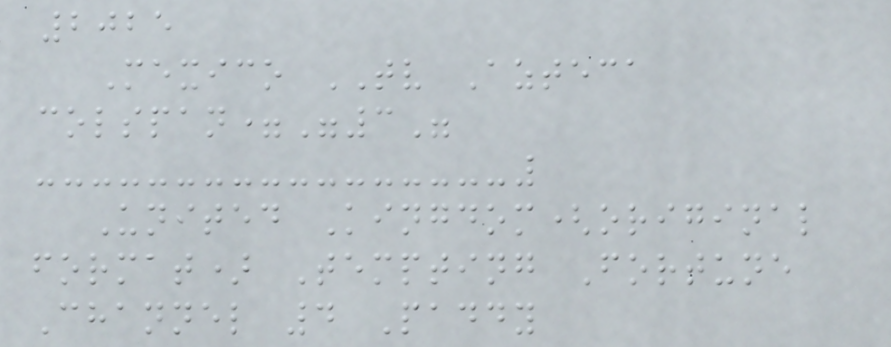2025
Mexico TV Azteca
colspan="3"
United Kingdom(original
format) Tempting Fortune
Channel 4 Paddy
